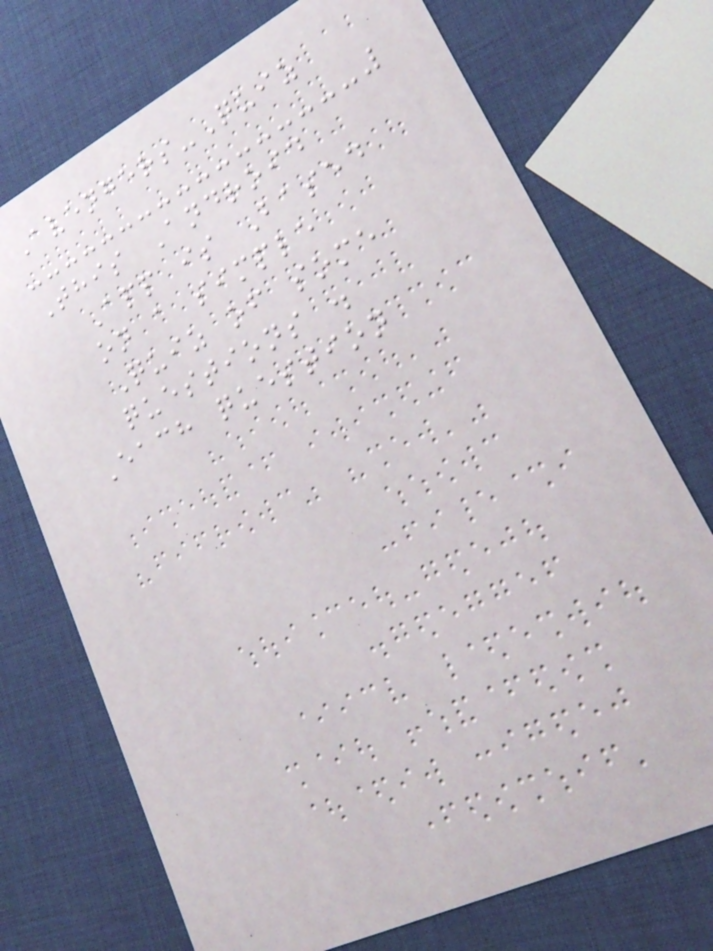Avengers-Quiz
This Android
App is Based
on a simple
Quiz of some
questions .
Each question
